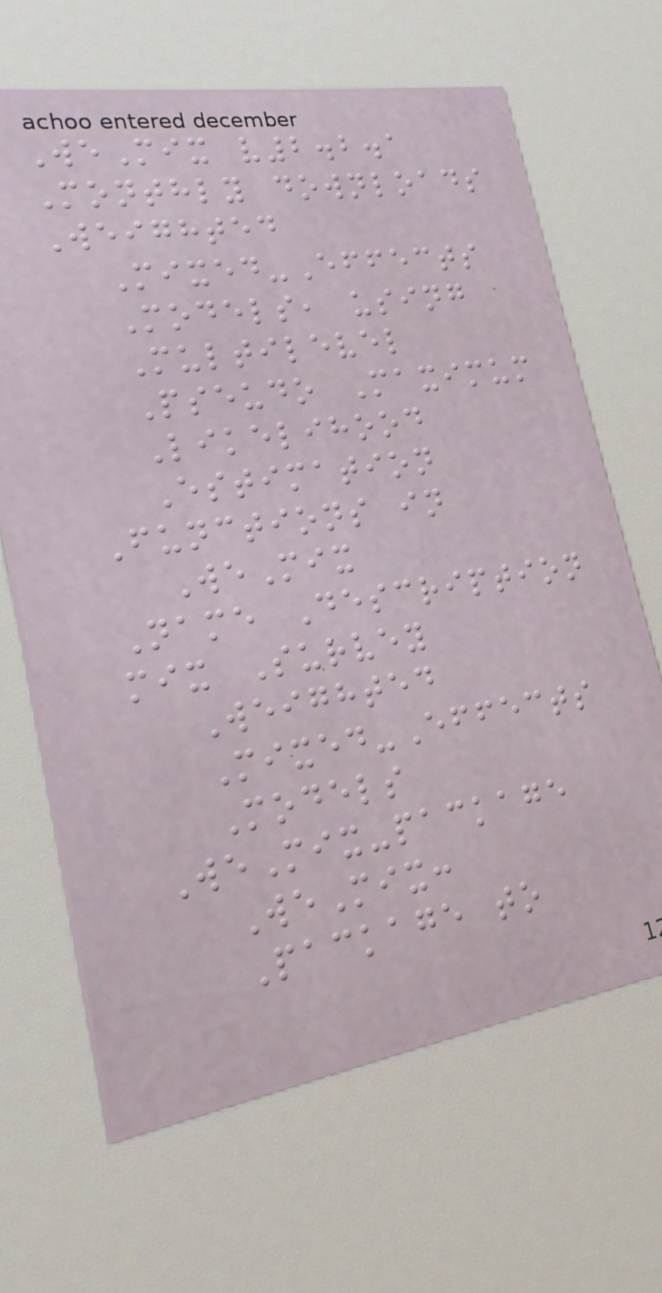WeMix v2.2.1
Monthly downloads
Weighted
Mixed-Effects
Models, using
Multilevel
Pseudo Maximum
Likelihood
Estimation
Functions in
WeMix
Name Description
mix Survey
Weighted
Mixed-Effects
Models
WeMix-package
WeMix:
Package to
